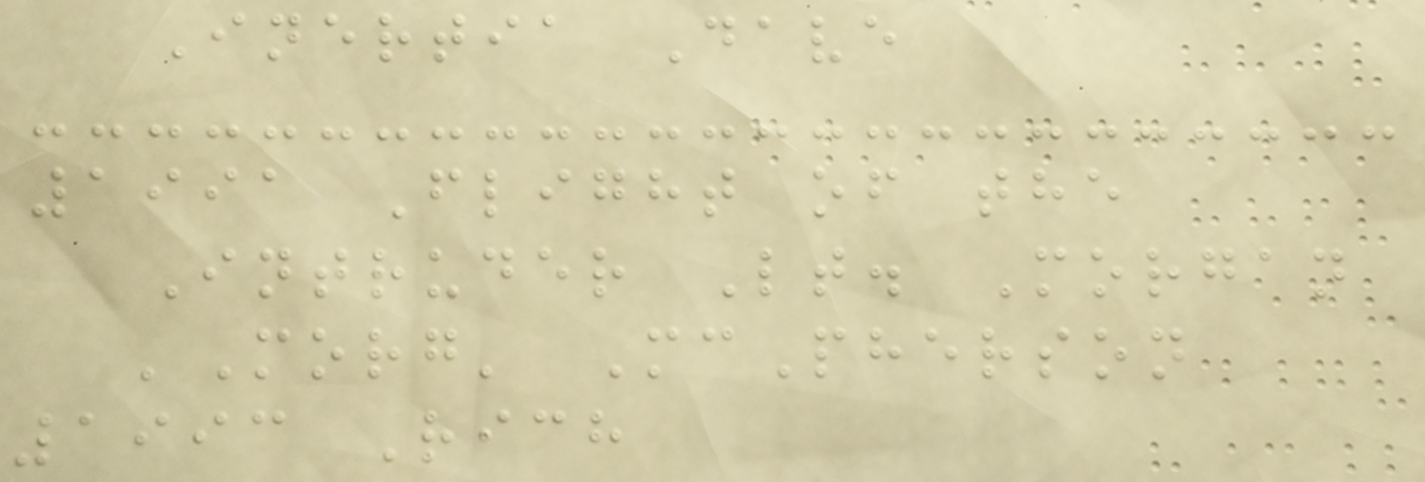Inertia Dave
1991 Flight of the
Intruder Lt. Morgan
'Morg' McPherson
1993 Rich
